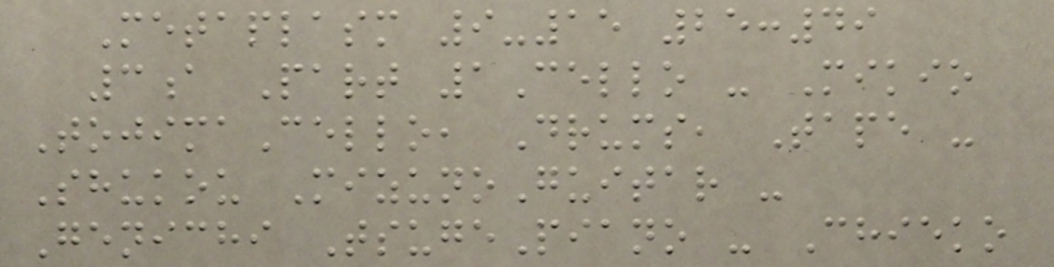Metaplasm 9-15 25:49
3a Part 1Cello - Mikio
TojimaCello, Drums, Tape -
Shukou MizunoGuitar -
Genichi TsugePiano - Chieko
